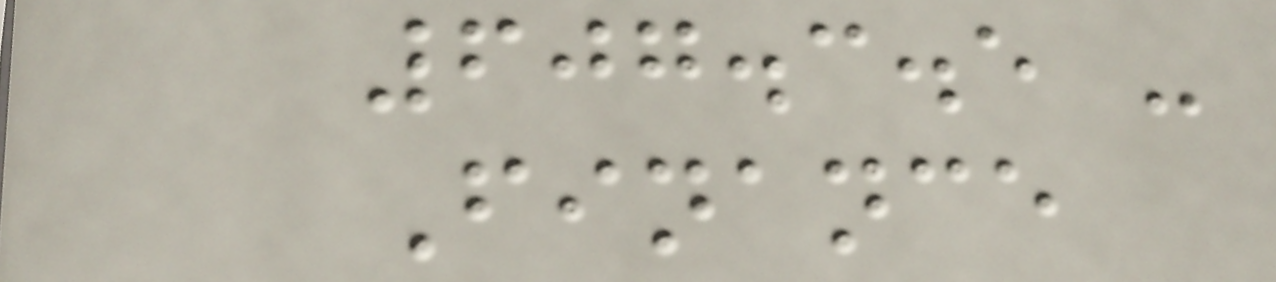607.3.5 -
Finance
